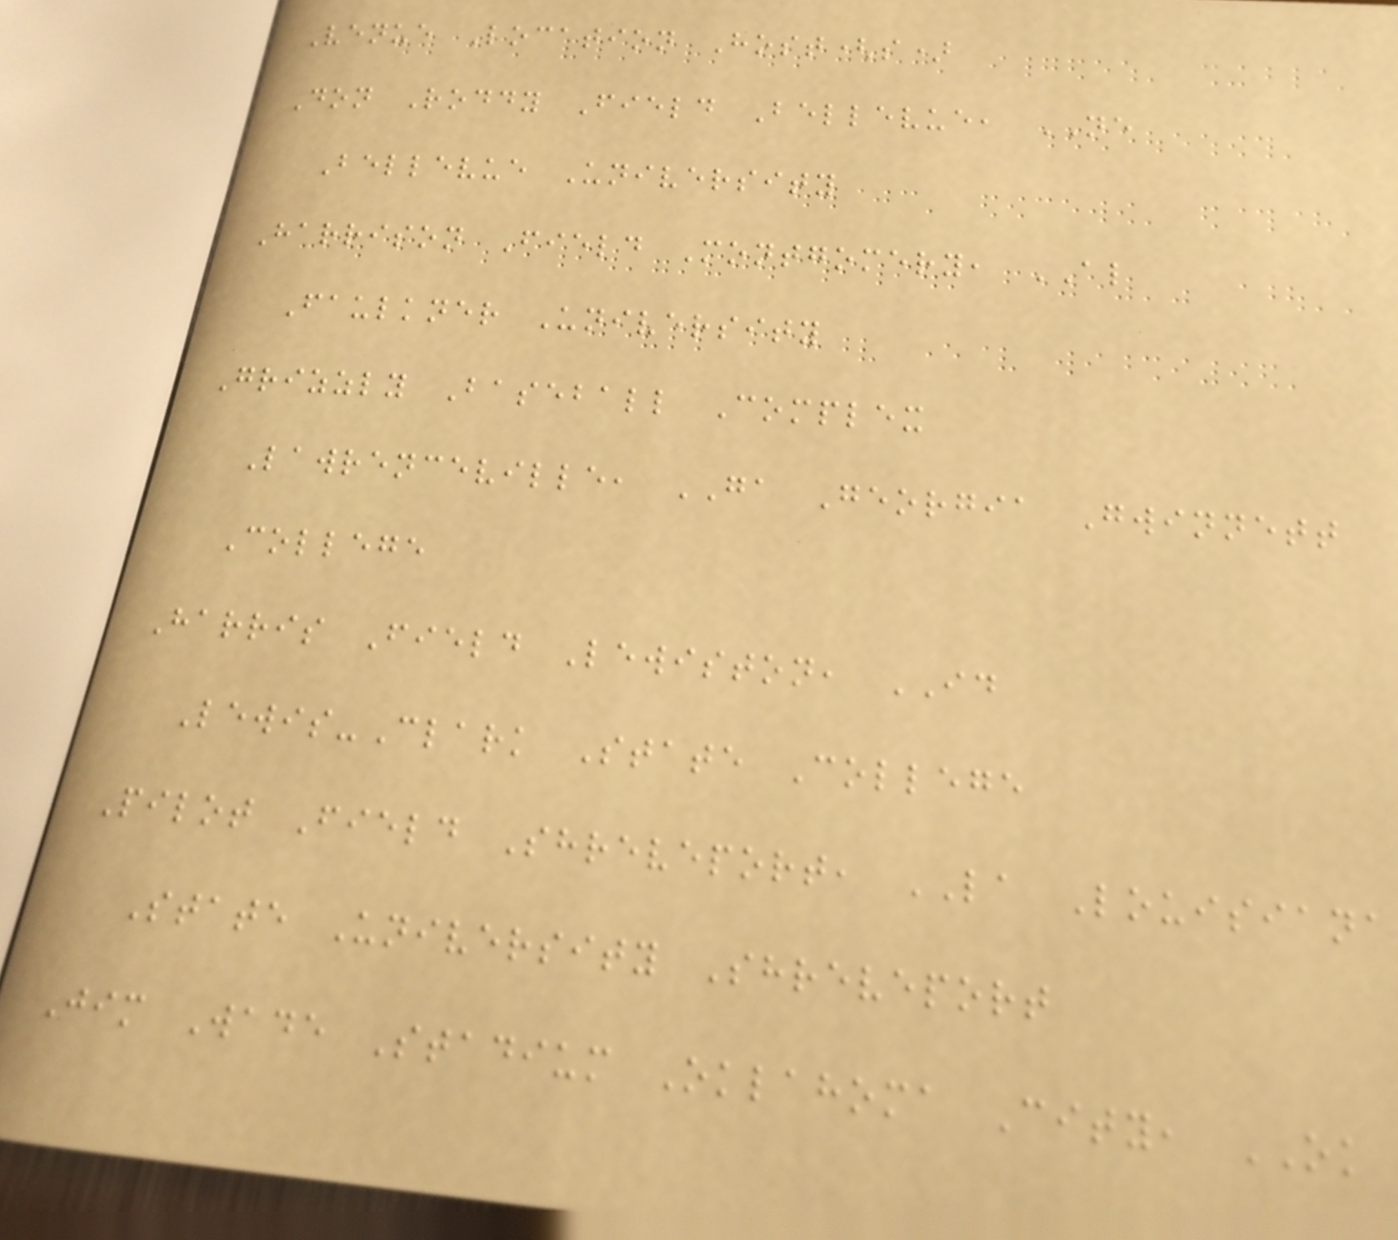Venue Location Host(s)
Don Roddy Field Bellevue, NE
Bellevue University
Harrison Field Montgomery, AL
Faulkner University
Grizzly Baseball Complex
Lawrenceville, GA Georgia Gwinnett
College
Harris Field Lewiston, ID
Lewis-Clark State College
Pilot Field Shreveport, LA Louisiana
State University Shreveport
Jim Wade Stadium Oklahoma City, OK
